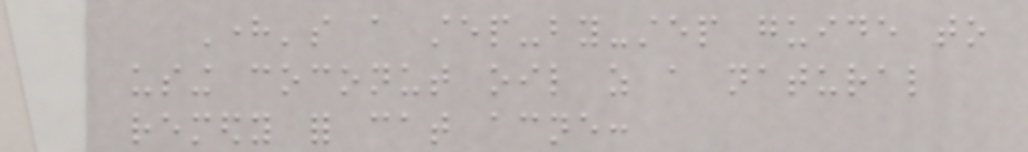Here's a step-by-step guide to
using coconut oil as a natural
remedy for cat acne:
